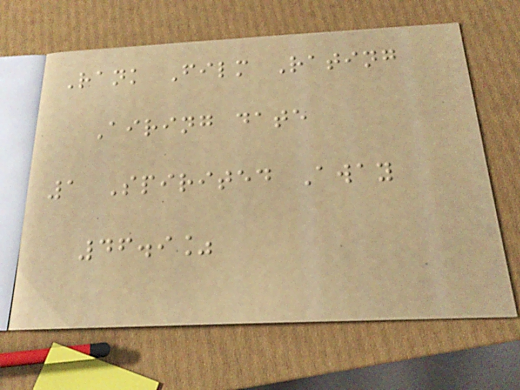Rank Film Rating
Airing date
1 Spirited Away
46.9%
